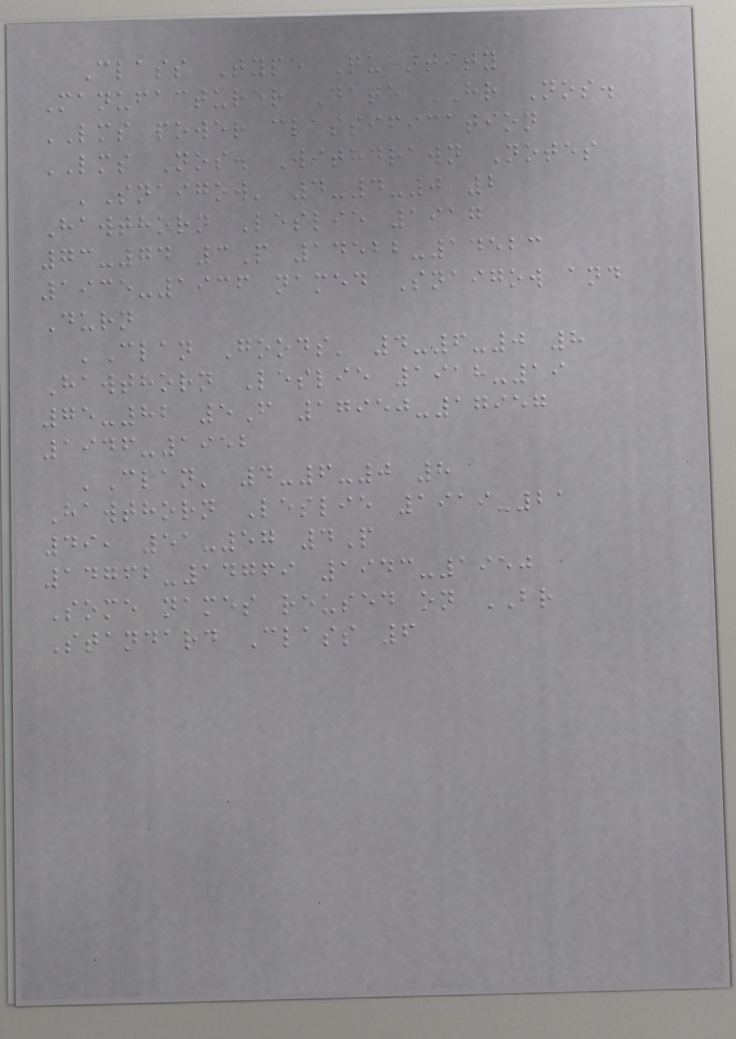Class Type Quantity
Manufacturer Date HR Nos.
LMS power classification
LMS Nos. Withdrawn Notes
'Snaigow' 4-4-0 2
Hawthorn Leslie 1917
73-74 3P 14522-14523
1935-1936 named Snaigow and
Durn
'Clan Goods' 4-6-0 8
Hawthorn Leslie 1918-19
75-82 5F 17950-17957
1946-1952
'Clan' 4-6-0 8
Hawthorn Leslie 1919-21
49, 51-57 4P
14762-14769 1943-1950
Some names reused on BR
Standard Class 6
